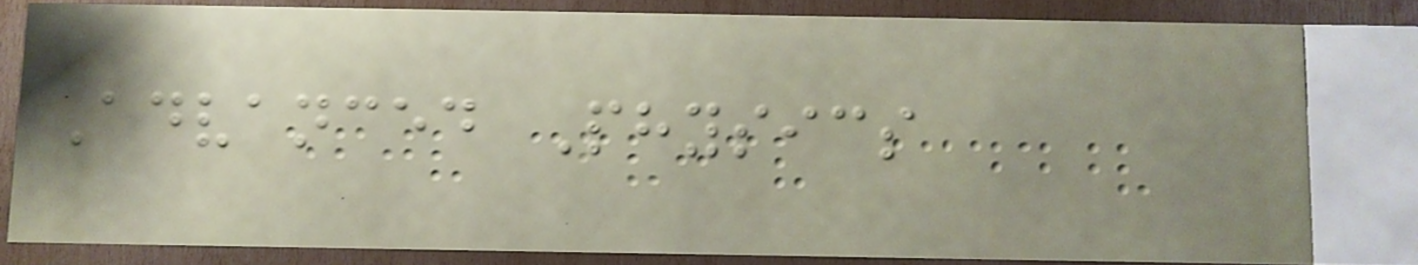Advanced Physics
